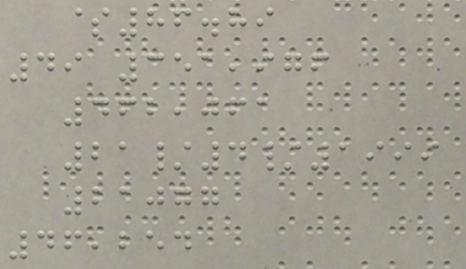$86.89
49 351,976
462,061
21/4/1999
21077
46,254
